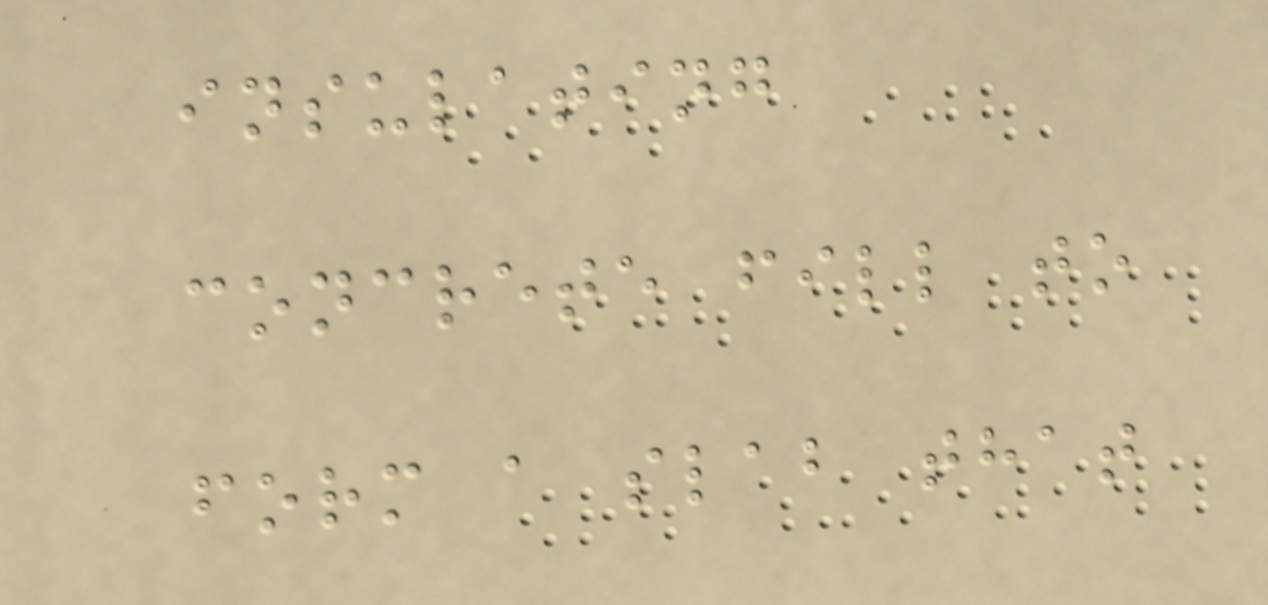insulating
concrete fill to
form a slab that
